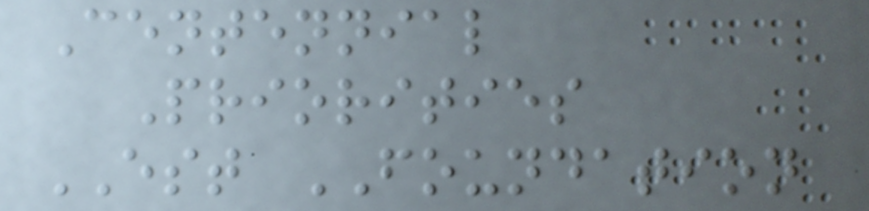Centennial
Priorities
EST FOUNDATION
